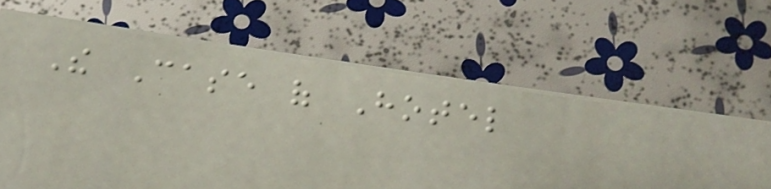The Case of Hotel
